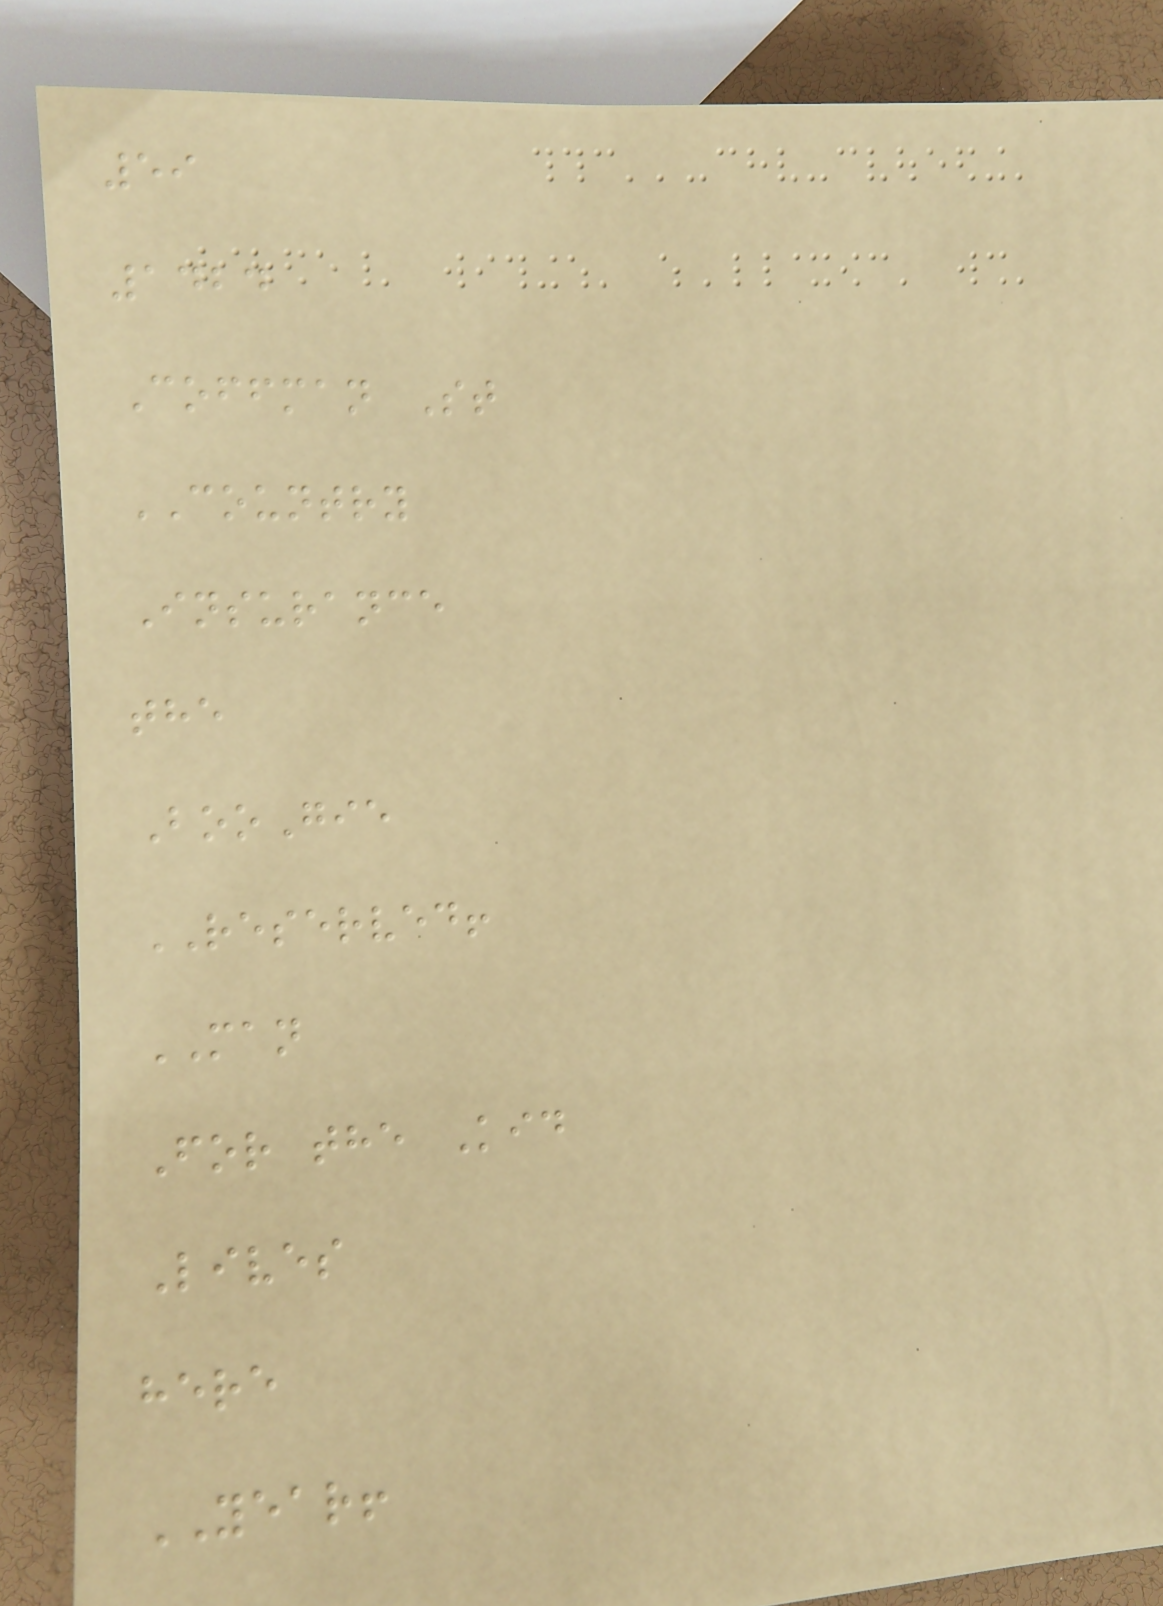59
1424
Coffman St
COUNTRY
Insurance
the
BooGie
RESERVED!
MAN
For the Kid
Lives
here
YEAR!
